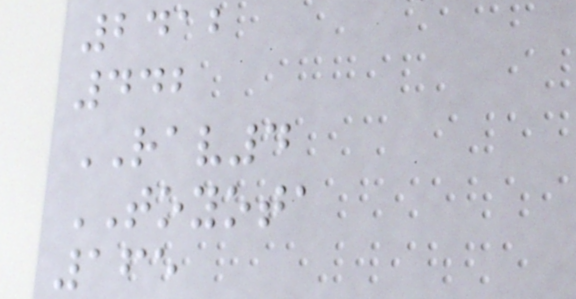2412
442
RAV4
TOYOTA
165
